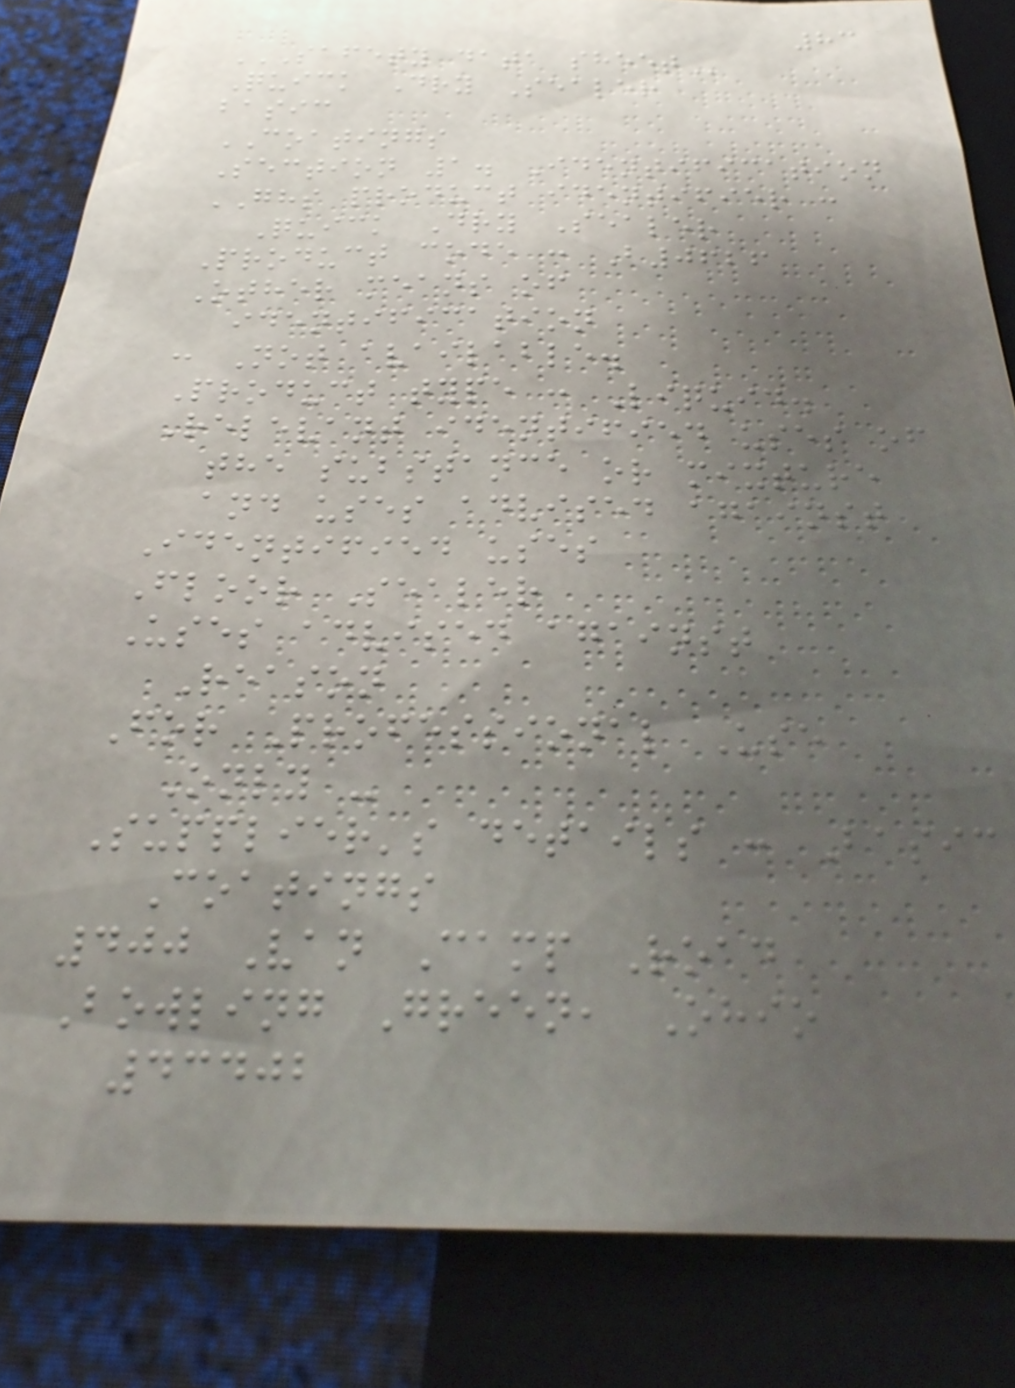83
SAFETY DATA SHEET
Quick Dry Sealer
basic
COATINGS
Section 1. Identification
GHS product identifier :
Quick Dry Sealer
Product code : B0626
Other means of
identification
: Not available.
Product type : Liquid.
Relevant identified uses of
the substance or mixture
and uses advised against
Identified uses
Floor Sealer
Uses advised against
Reason
For Professional Use
Only -
Supplier's details : Basic
Coatings
400 Van Camp Road
Bowling Green, Ohio
43402
